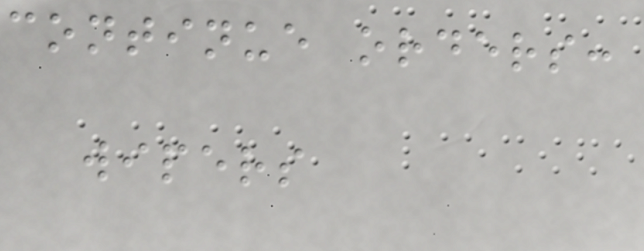continue orders:
wipers
